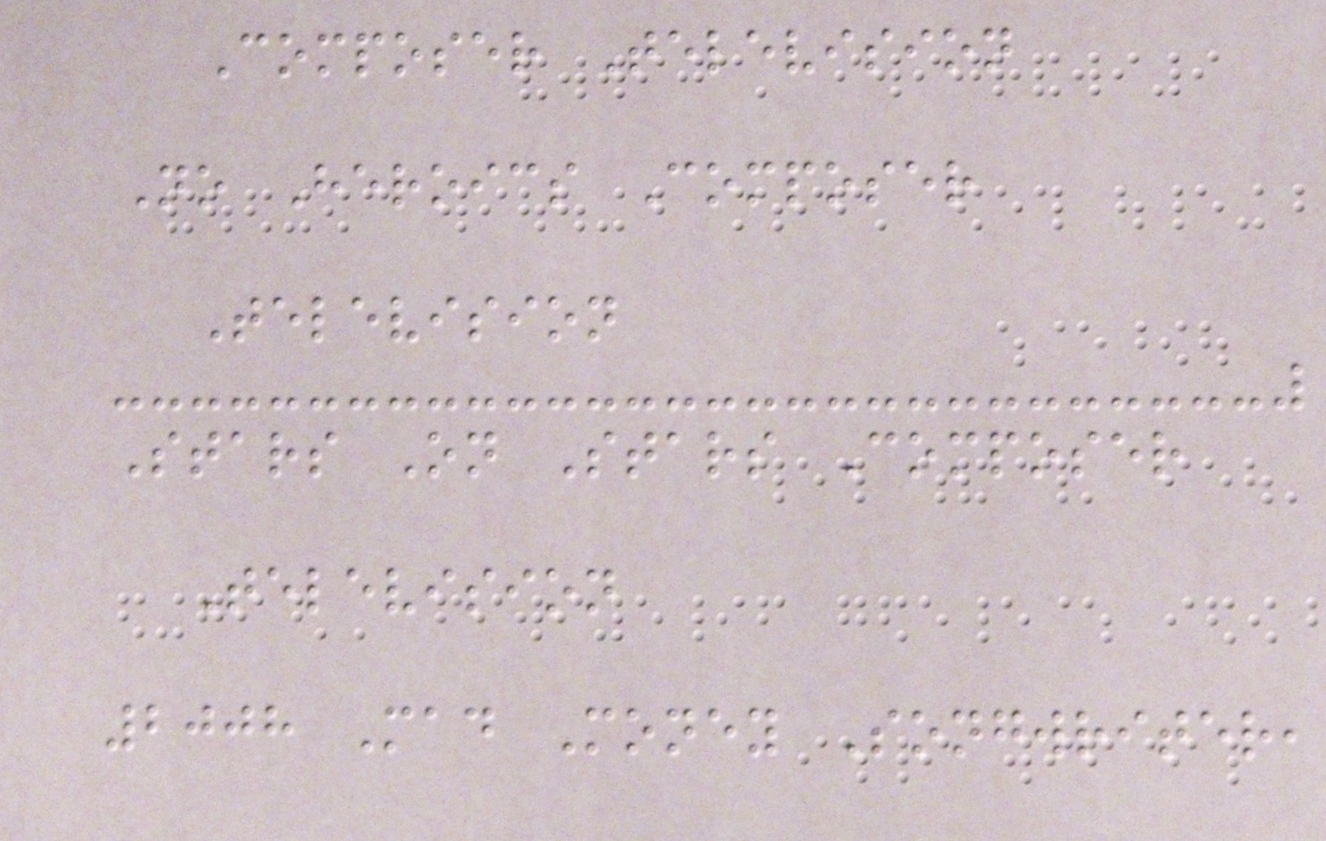Composer Television
No Heroics Composer
Television
Stars On Stars Composer
Television
2008 Mad Money Songwriter,
